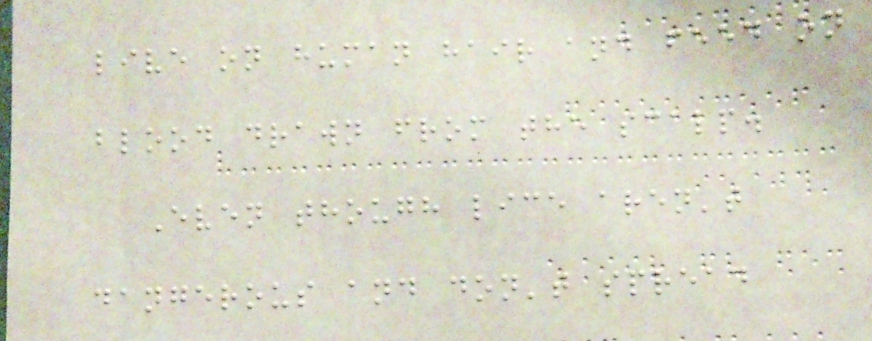live on human hair and feed on
blood drawn from the scalp.
Even though lice aren't
dangerous and don't spread
